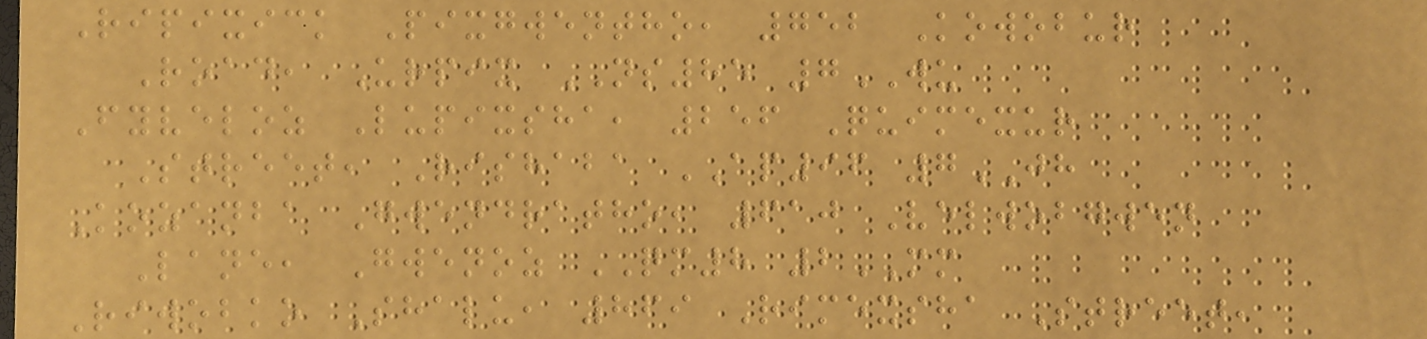Ripixick Pixgwentho, 752 Kowobur
Road, Urpix NS85 7WU
Fyveloz Lupixsha, 256 Quimexur
Street, Rishaba AP96 7JH
Kozanba Gwendratho, 610 Velwobgwen
Lane, Gwenoz QM8 2MM
Riwobko Shalu, 869 Rimexsha Street,
